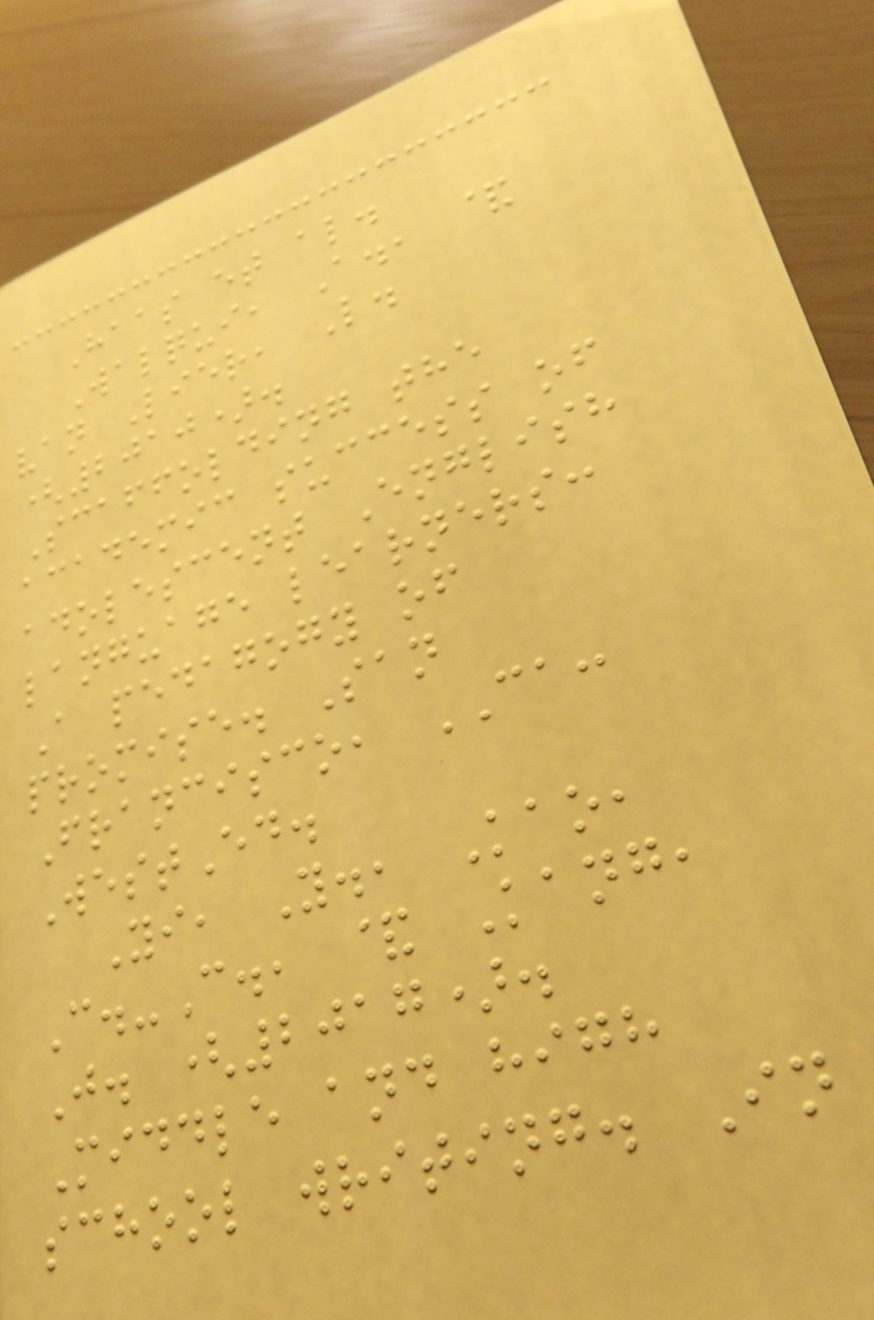Haas et al.
Walqui, A., &
van Lier, L.
(2010).
Scaffolding the
academic success of
adolescent English
language learners:
A pedagogy of
promise. San
Francisco, CA:
WestEd.
Yi, Y., Kao,
C.-C., & Kang,
J. (2017).
Middle and high
school writing. In
